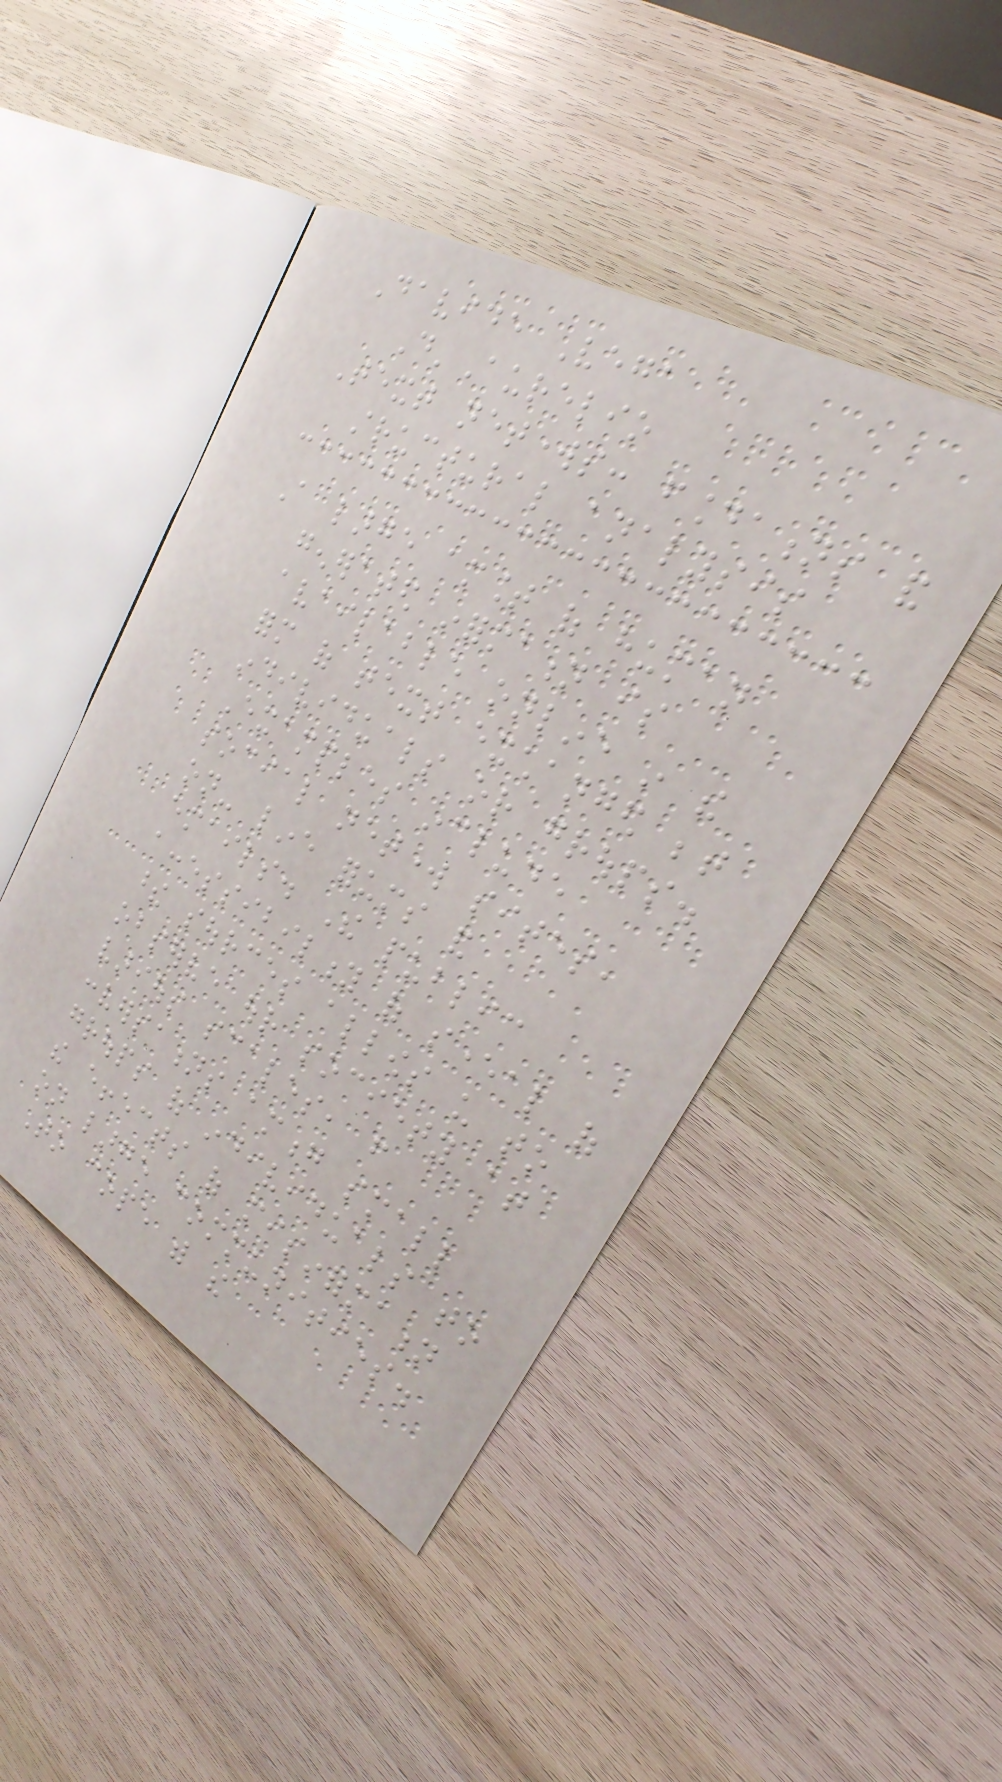Davide Vega
D'Aurelio
Text networks: foundations and
structural analysis
A large amount of human
generated information is
available online in the
form of text exchanged between
individuals or groups.
Examples include
social network sites,
on- line forums and
emails. The public
accessibility of several of
these sources allows us to
observe our society at
various scales, from
conversations among small
groups of individuals to
the effects of misinformation
on large communities.
To cope with the
